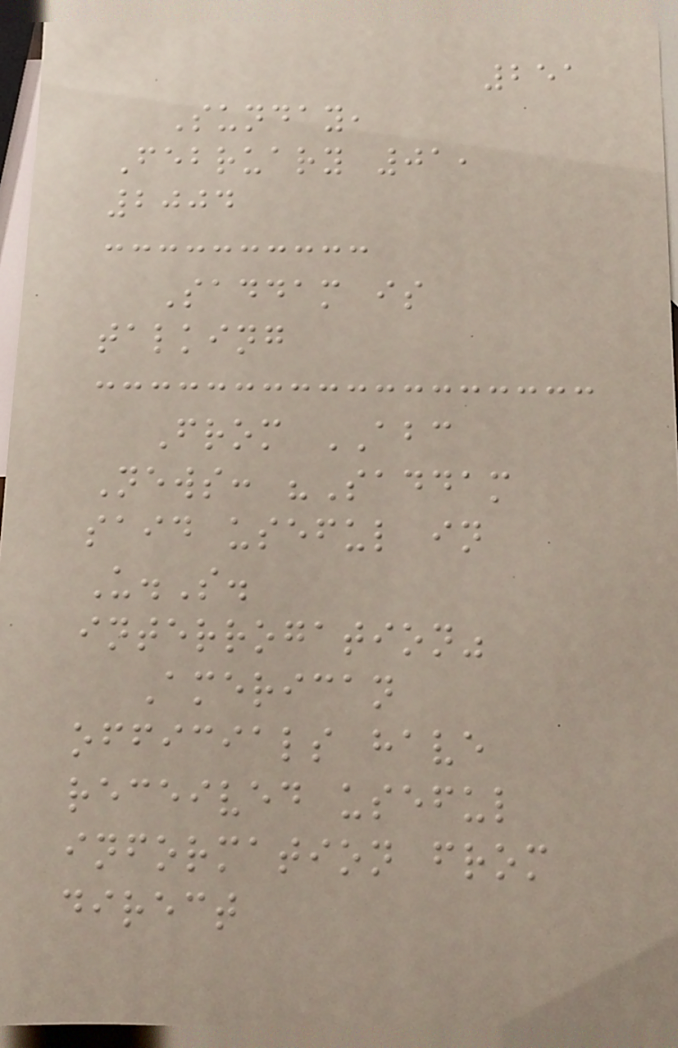251
Sunday,
February 01,
2004
Saddam is
talking
From ABC
News: "Saddam
said useful in
U.S.
interrogation"
American
officials have
received useful
information from
direct
